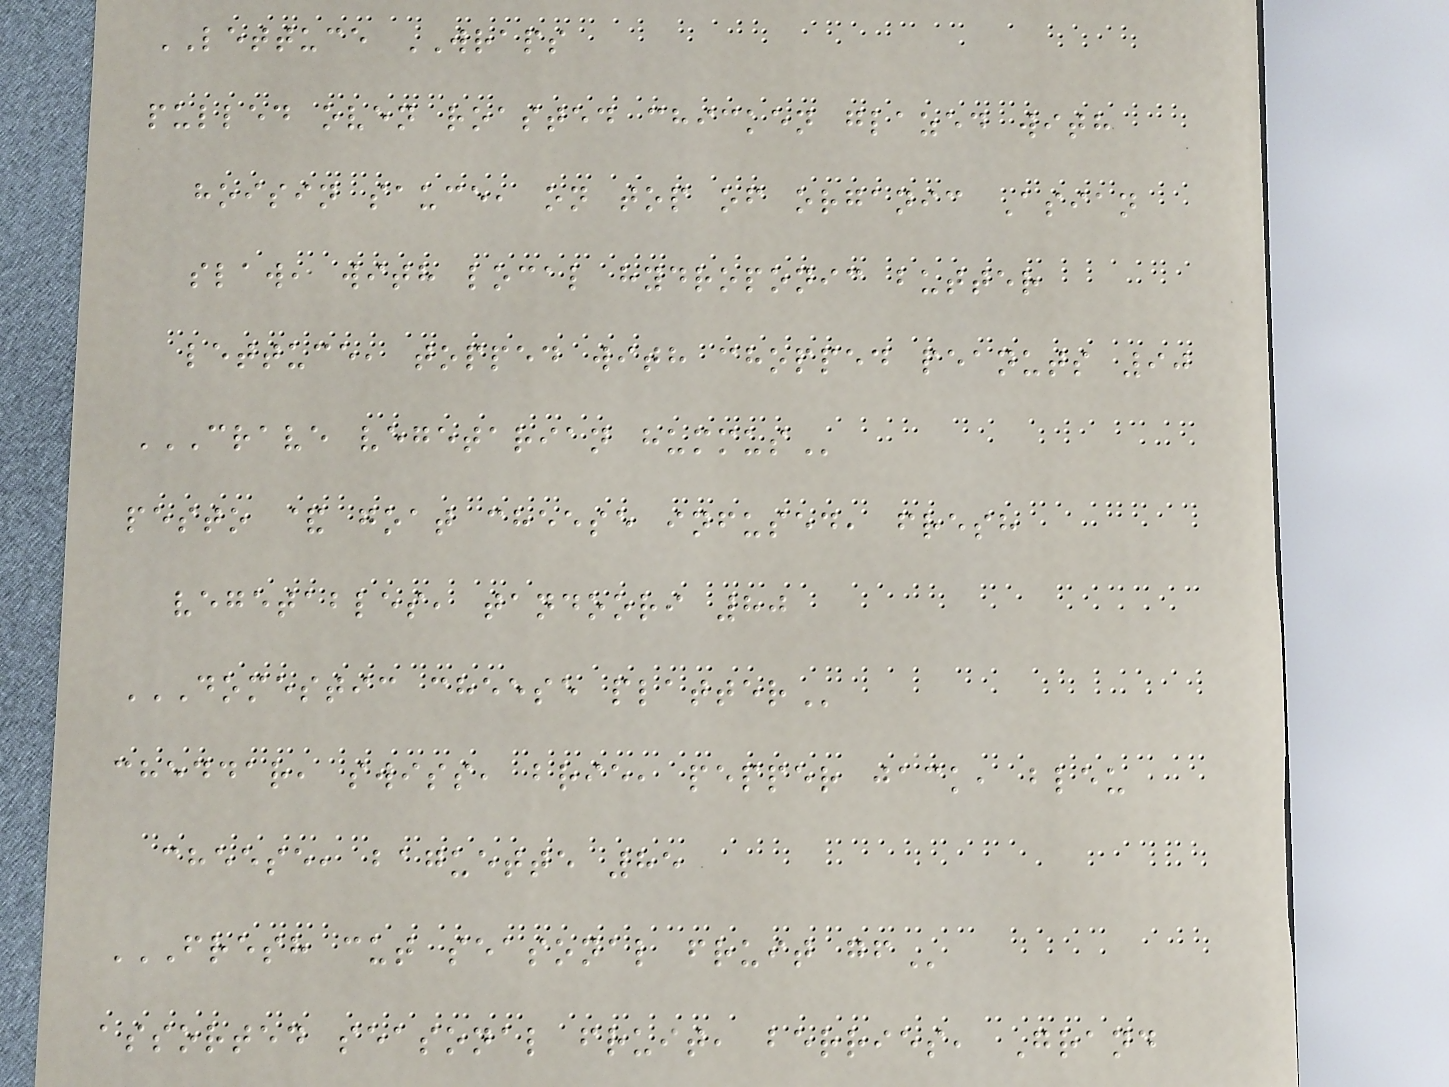LETTUCE WRAPS
pulled oven roasted chicken glazed with
hoisin sauce, on top of organic Asian
slaw, with local hydroponic butter
lettuce, topped with chopped peanuts 90
CRAVE VEGETARIAN HUMMUS
pesto & goat cheese infused, fresh
vegetables, tandoori 80
DOMESTIC CHEESE PLATTER
cheddar, swiss, brie, pepper jack, bleu
cheese, baguette 85
FRESH CUT SEASONAL FRUIT GF
assorted seasonal fruit, berries, Grand
